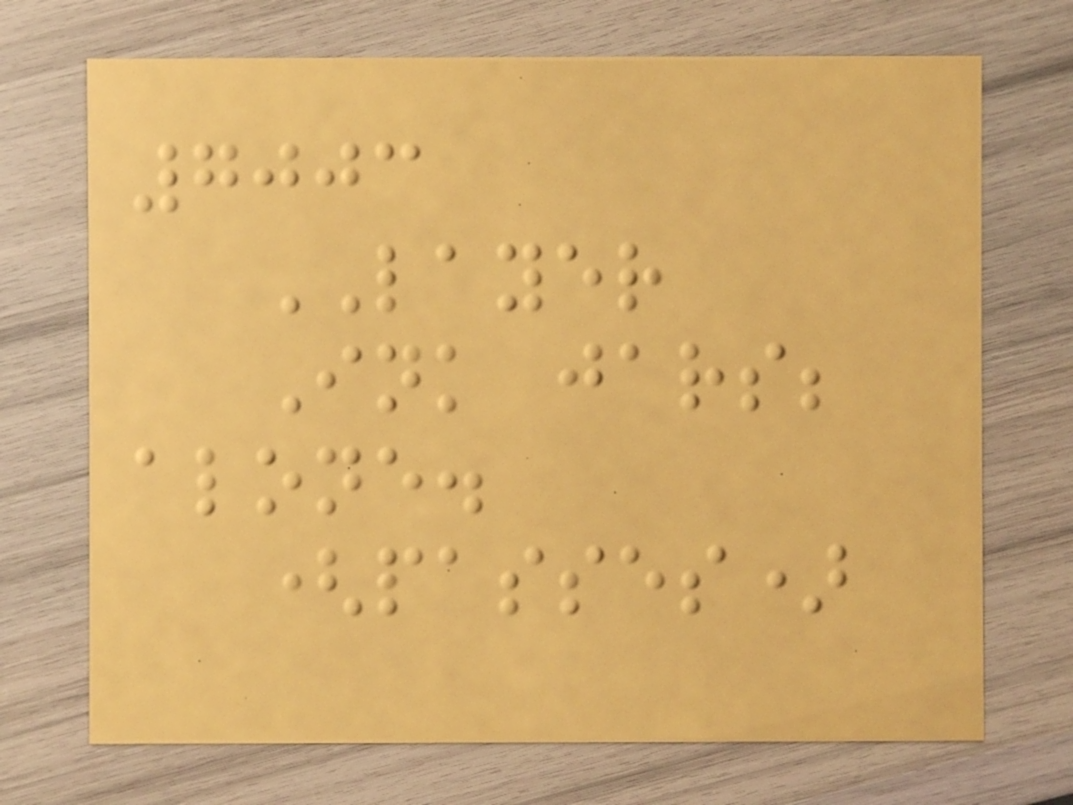7003
LAYER
Ink jars;
alone.
(passes)
